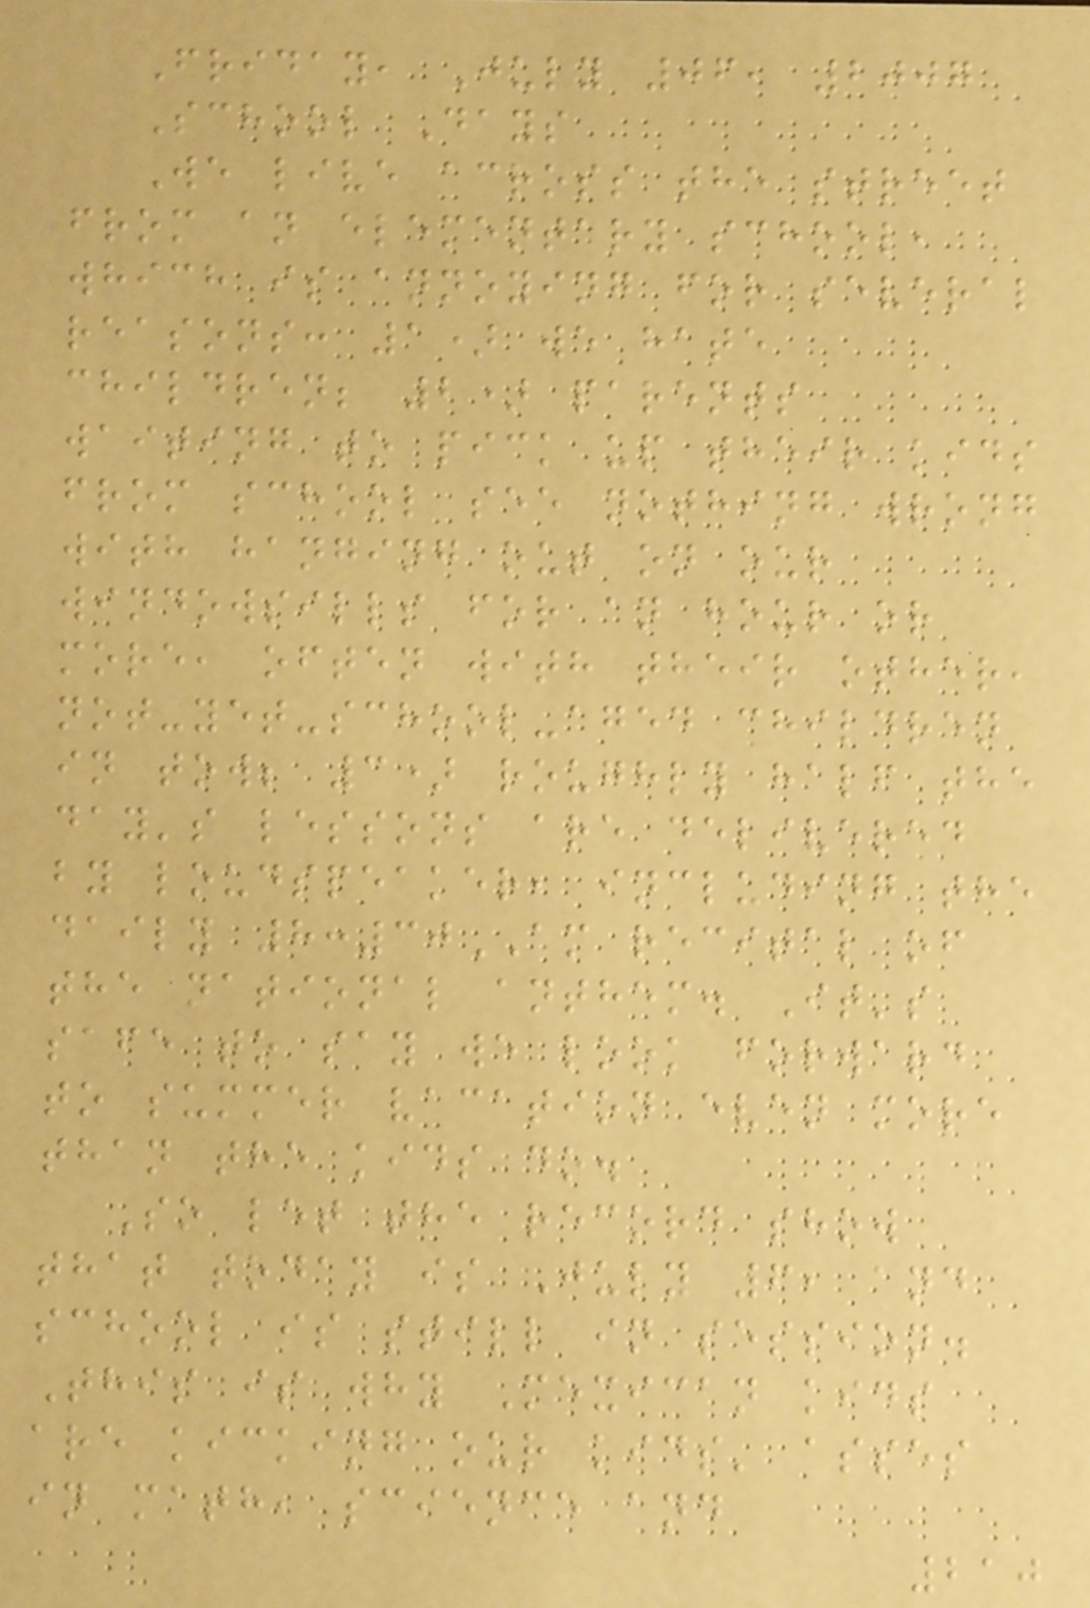Friday, July 06, 2007
School Days
We live across the street
from an elementary school,
which is annoying for several
reasons: 1) we hate
children; 2) parents
waiting to pick up their kids
from school see nothing wrong
with hanging out on our
windowsills for an hour or
more, often with their other,
not-yet-school-aged children
in tow; 3) roughly half the
day's lessons are delivered
by loudspeaker, including the
daily 8:30AM recital of
the national anthem. It's
safe to say we look forward
to summer vacation even more
than the kids do.
So let the record show
that today is July 6, and
school is still in session.
This is why Mexican kids
are kicking our kids' asses
in math, science and
210
